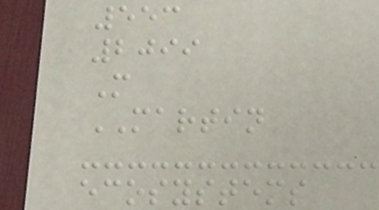553
2099
M
MARTIN
ecosystems
